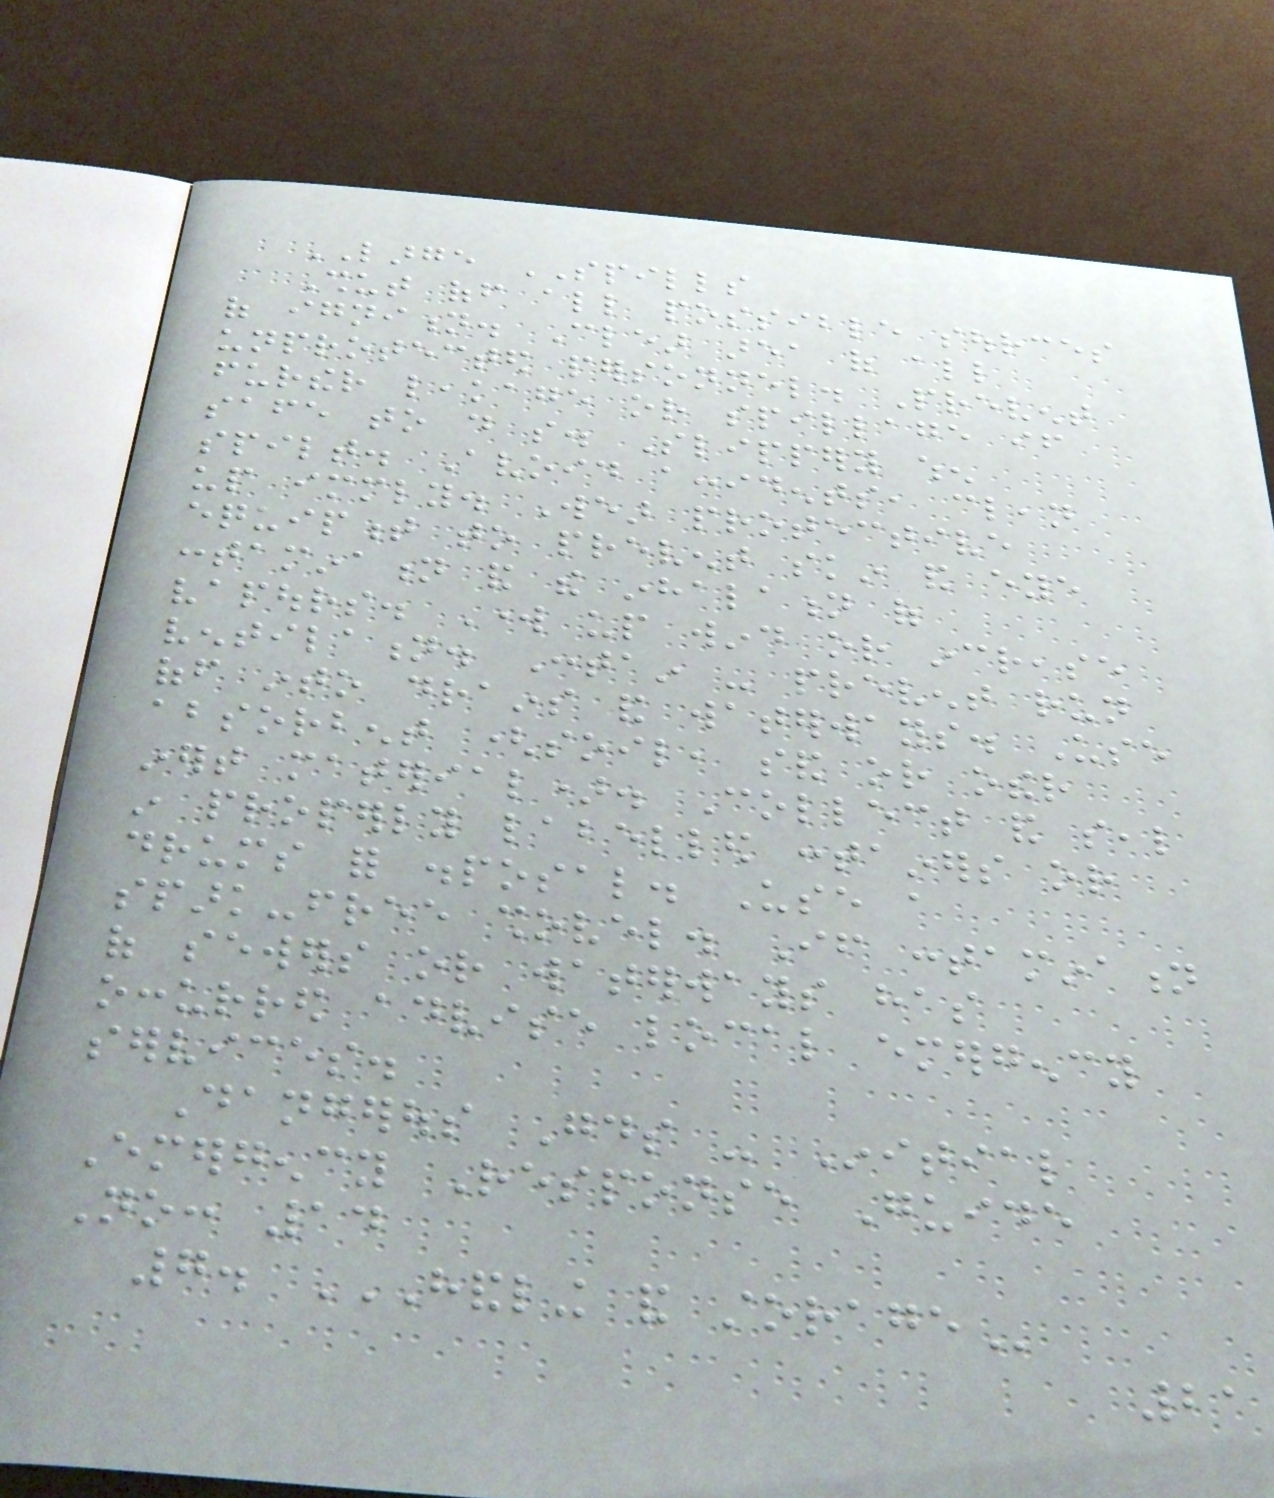LARGE SPILLS
Shut off all possible sources
of ignition. Clear area of all
unprotected personnel. Prevent
further leakage or spillage if
safe to do so. Slippery when
spilt. Avoid accidents, clean
up immediately. Wear protective
equipment to prevent skin and eye
contamination and the inhalation of
vapours. Work up wind or increase
ventilation. Contain - prevent run
off into drains and waterways. Use
absorbent (soil, sand or other
inert material). Collect and seal
in properly labelled containers or
drums for disposal. Use a
spark-free shovel. If contamination
of sewers or waterways has
occurred advise local emergency
services.
Dangerous Goods - Initial
Emergency Response Guide
No: 14
7. HANDLING AND STORAGE
21
